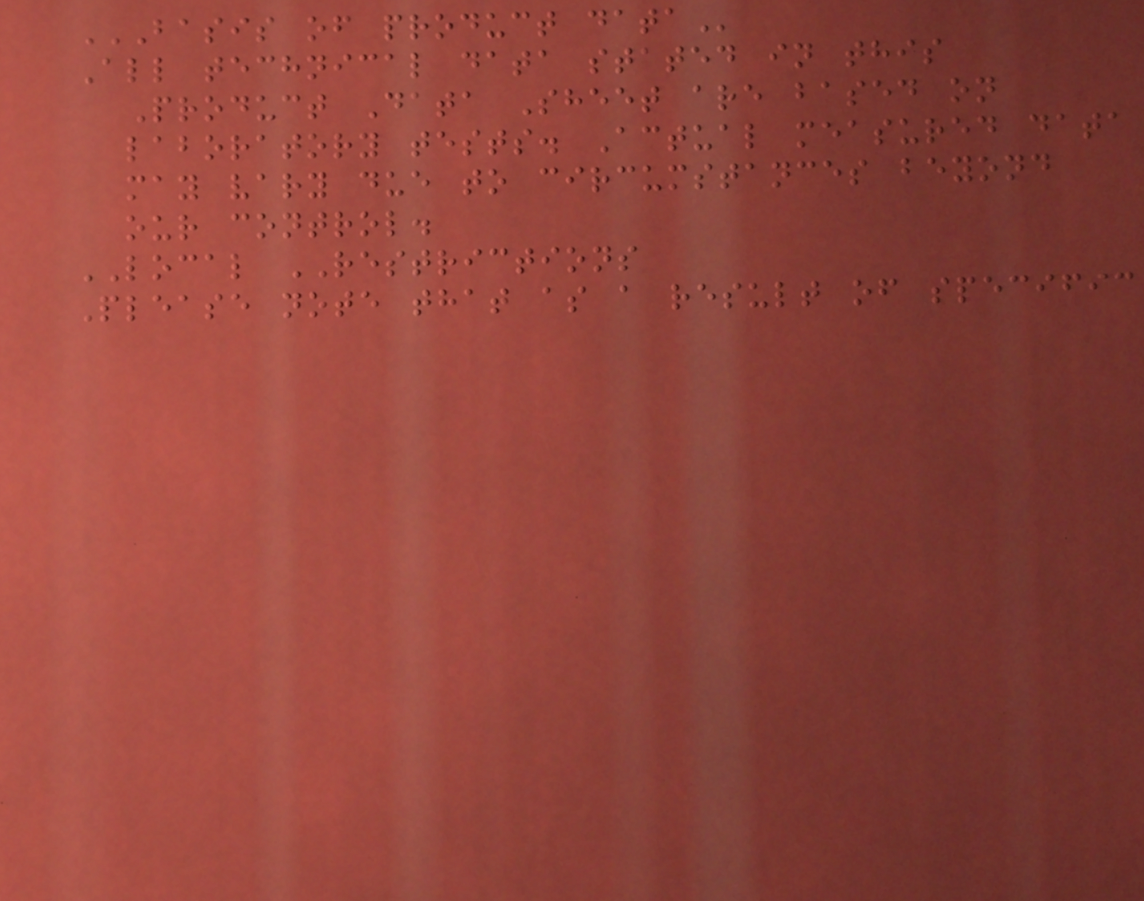BASIS OF PRODUCT DATA
All technical data stated in this
Product Data Sheet are based on
laboratory tests. Actual measured data
may vary due to circumstances beyond
our control.
LOCAL RESTRICTIONS
Please note that as a result of specific
